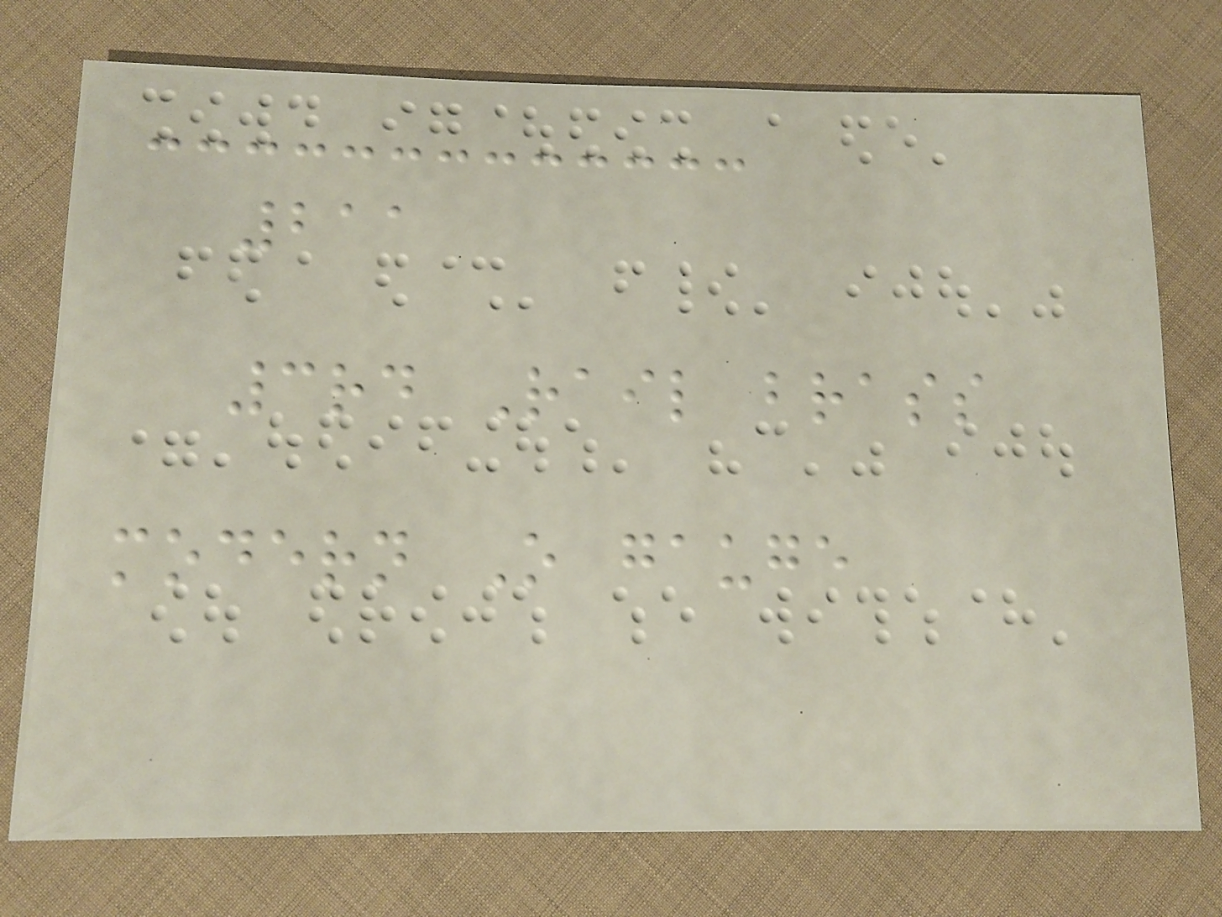211
3rd Rail brass
modern O gauge
